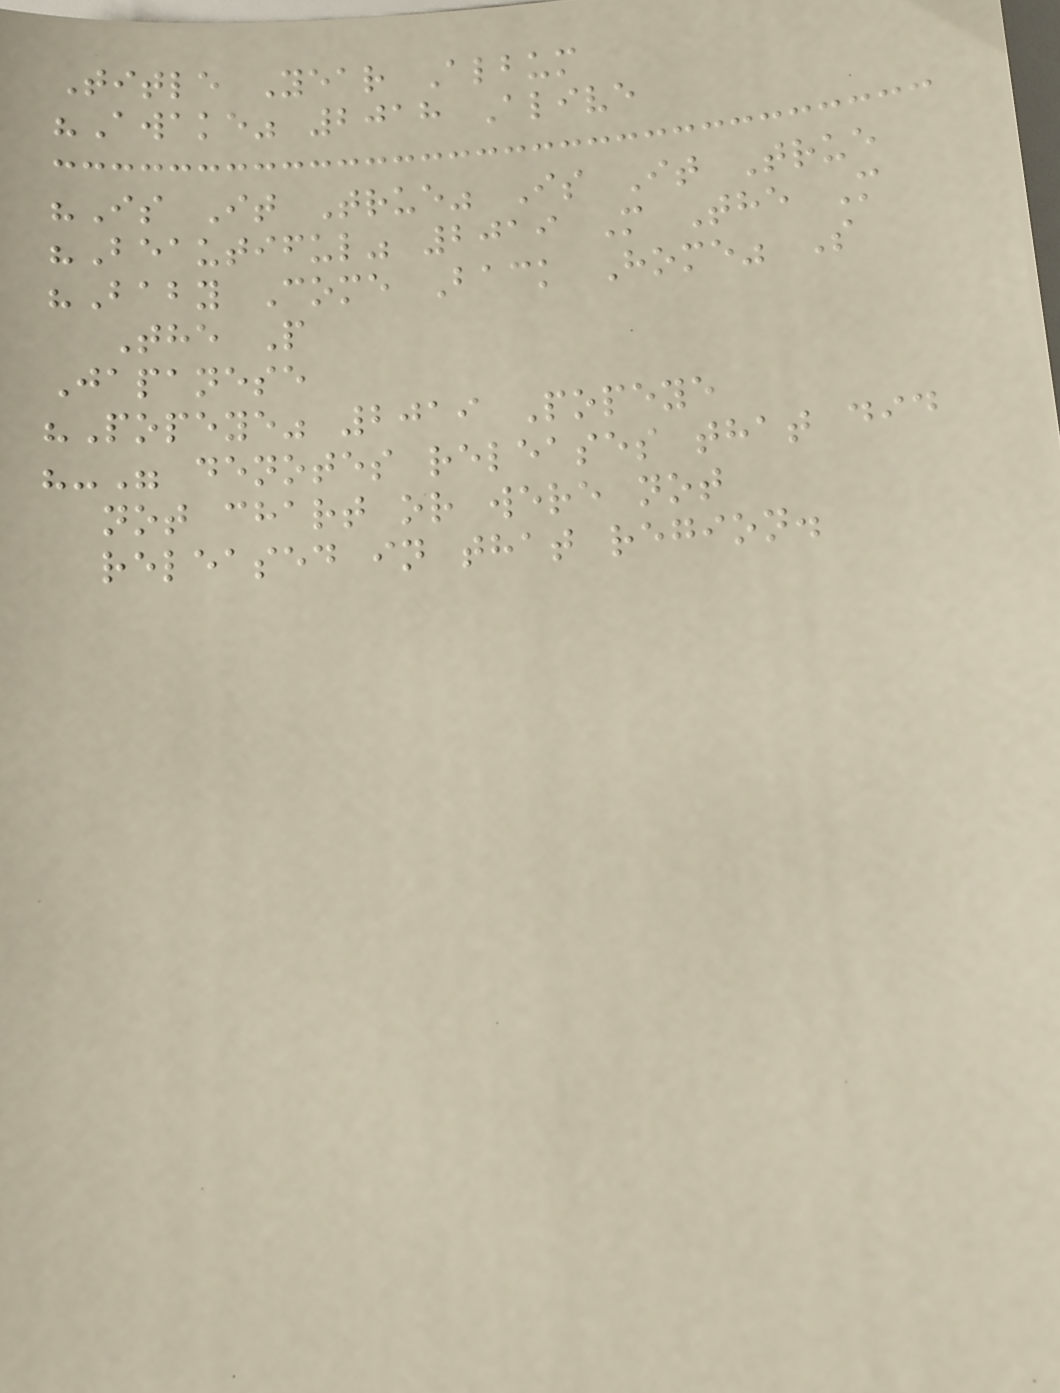Title Year Album
"Awake" 2018 Alive
"Is It True" Is It True
"Beautiful" 2019 M The M
"Baby Come Back Home" S
The P
Japanese
"Popeye" 2019 Popeye
"-" denotes releases that did
not chart or were not
released in that region.
